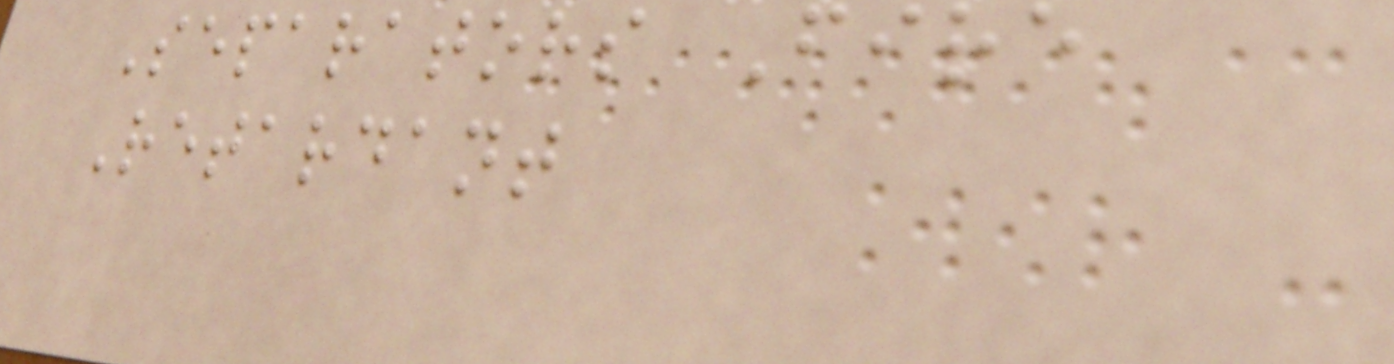Separators Fire
Retardant
